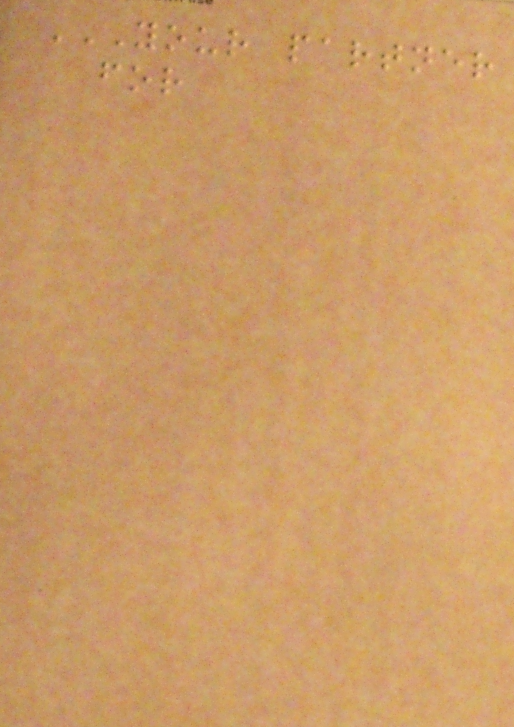YOUR PARTNER
FOR
